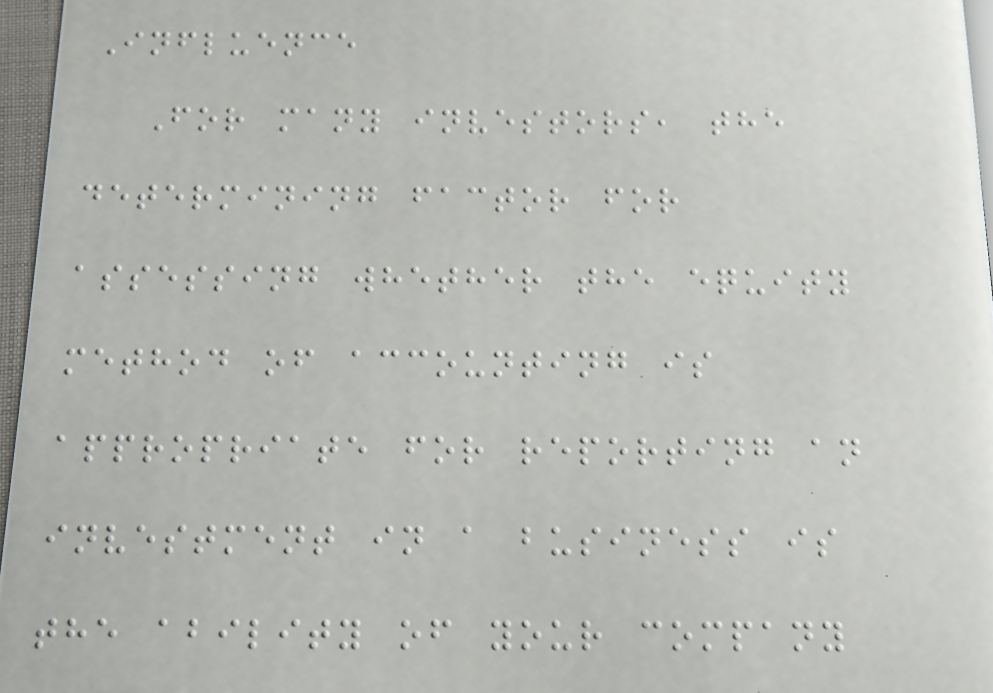Influence
For many investors, the
determining factor for
assessing whether the equity
method of accounting is
appropriate for reporting an
investment in a business is
the ability of your company
